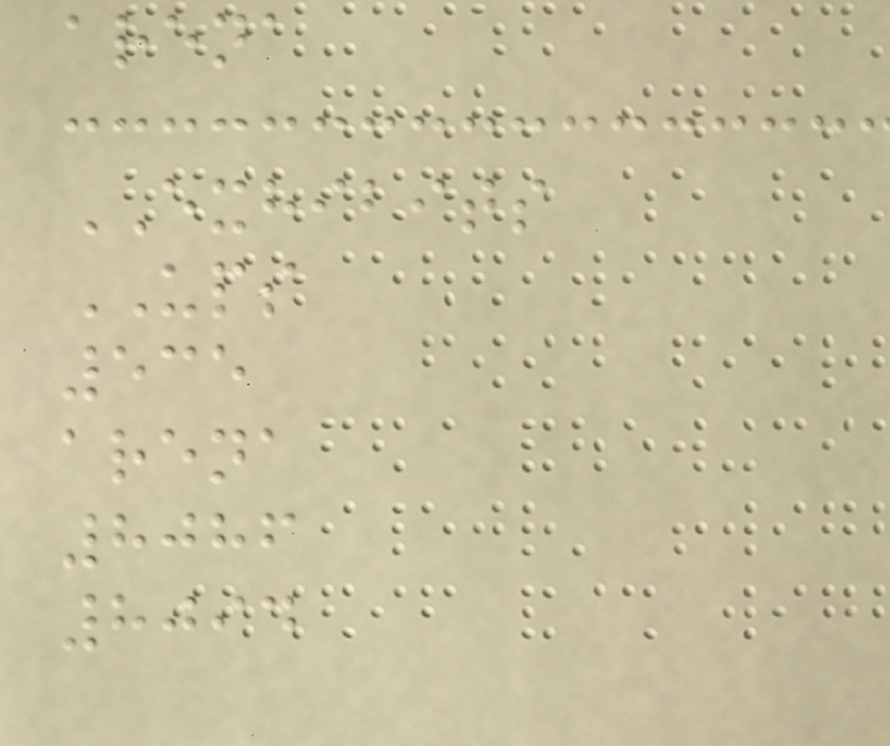arena
EXHIBITS
UPS
535
arena
8086
8094
